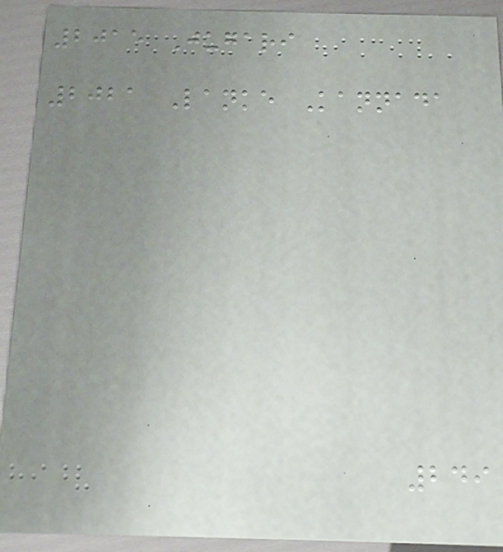2015 Jugari
2021 Lanke Kannada
249
